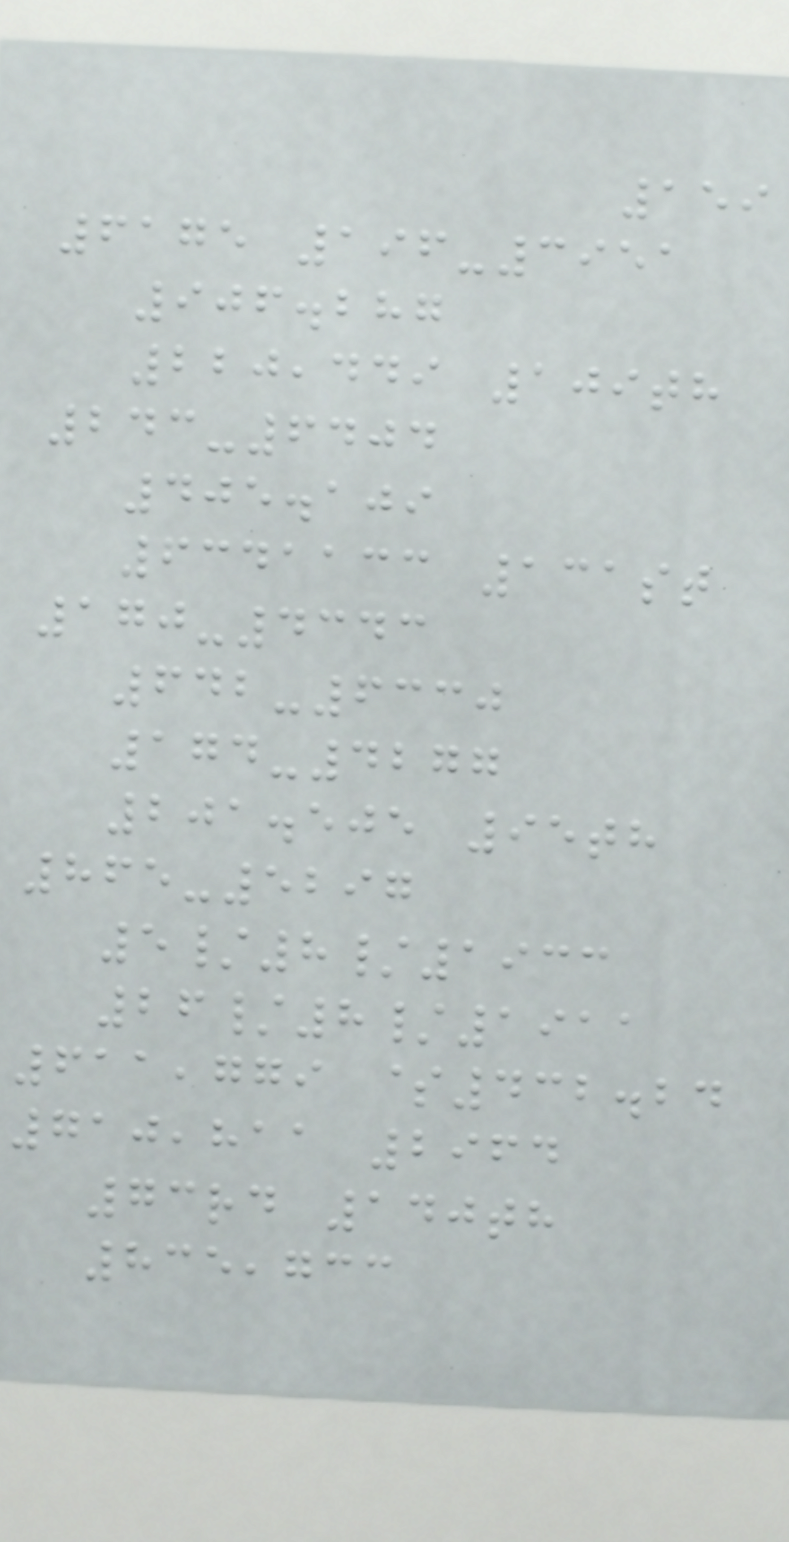159
6175 196-3951
906.287
220,449 109th
243-6404
405.109
6341133 131st
170-4343
642-6330
174-4277
201.505 95th
865-5297
5/8/1933
26/8/1911
611,779 $432.24
710,811 2964
73rd 140th
835,733
